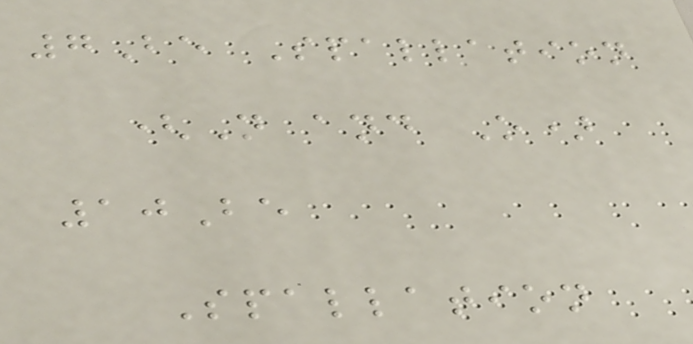7Be Spallation
(N and O)
10Be
Spallation
